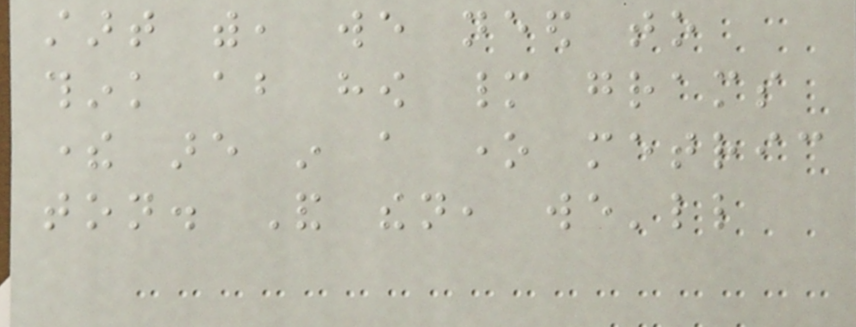start with, we need to
think about how many grams
there are in a one metric
ton. And then, we'll
